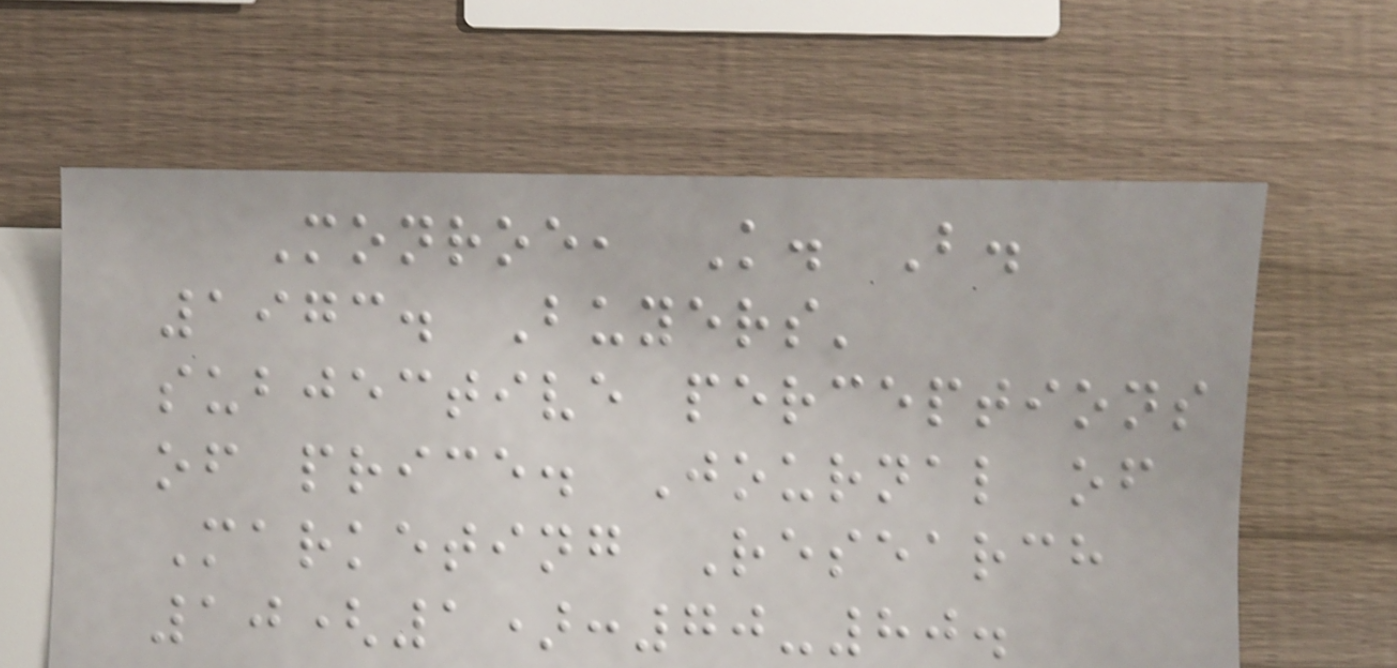Monroe, K. B.
1973. Buyers'
subjective perceptions
of price. Journal of
Marketing Research
10(1):70-80.
